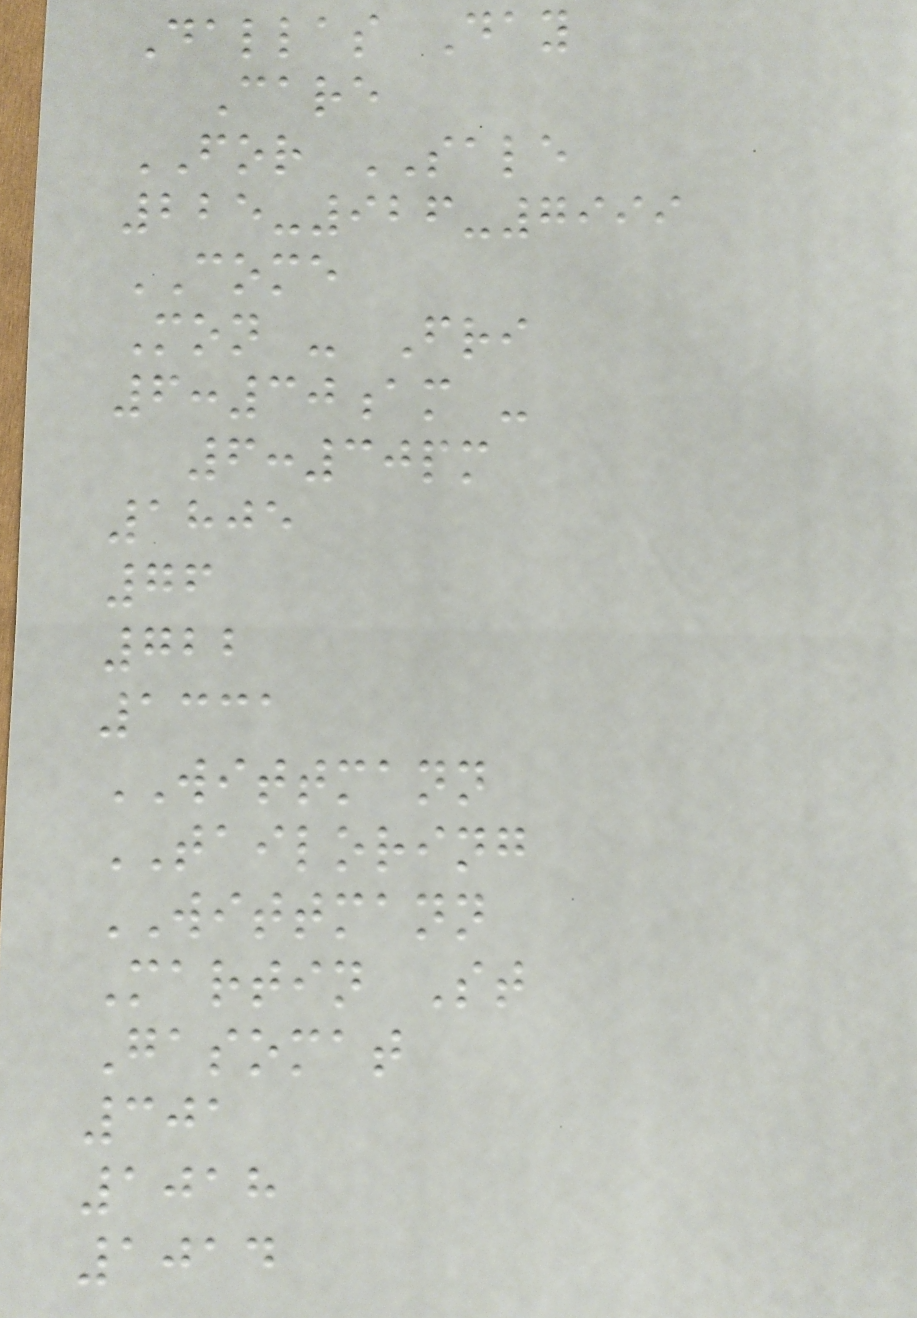Dallas Day
Care
FOR SALE
225-926-7999
COME
Mon - Fri
6:30am -
6:30pm
1805
76
722
1331
WITTMANN
TAILORING
WITTMANN
Martin St
Gasomat
301
1018
1014
